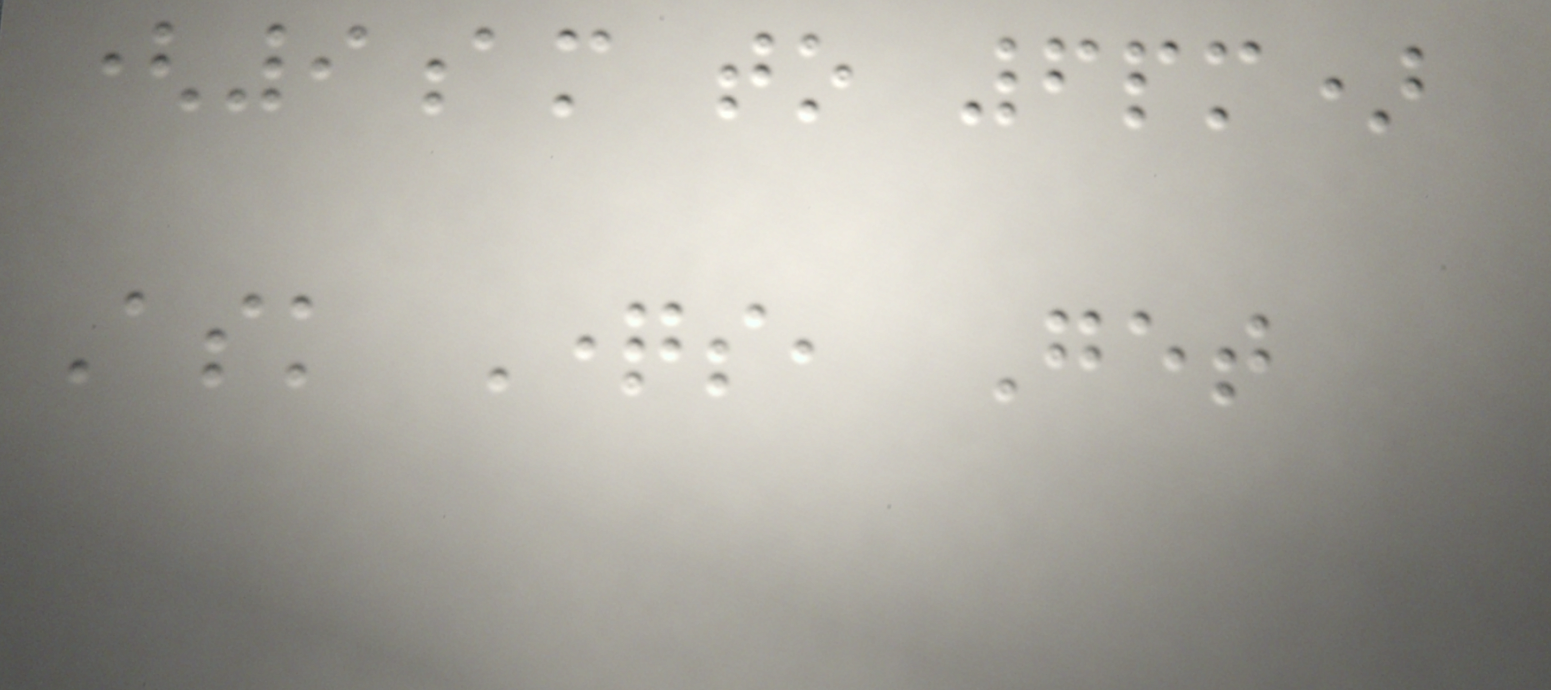(9am to 6pm)
Ask Questions, Get
